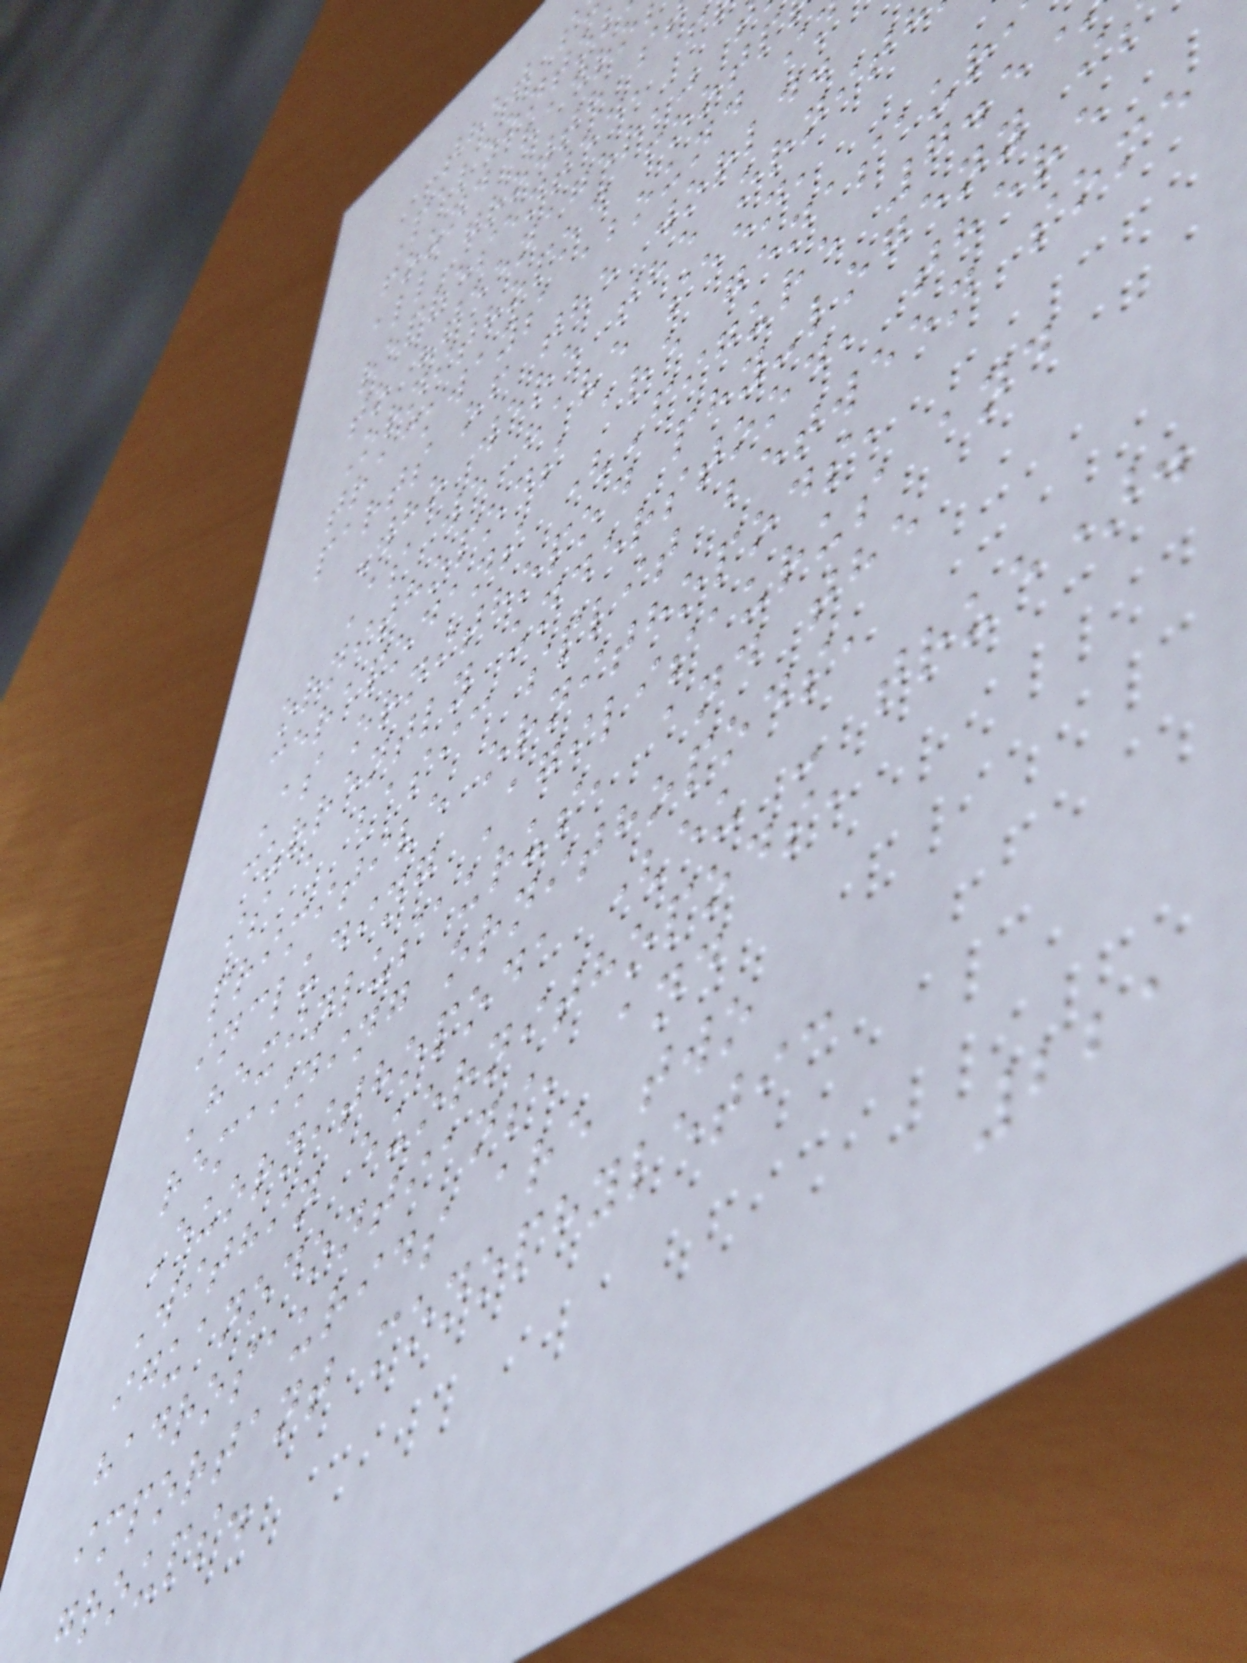Paleonto
found hadro
all growth s
represented, f
to "teenager,"
Ornithopod footp
trackways abound i
parts of the world.
Who were the ornit
As we have seen,
ornithopods are genasaur
cerapodans (Figure 7.5
As ornithopod phy-logeny i
currently understood, there
is a basic split between some
primitive ornithopods,
including Agilisaurus and
Hexinlusaurus, and the
remaining ornithopods,
Euornithopoda (eu - true).
Within euornithopods,
iguanodontians, and
hadrosaurids are two
important monophyletic
groups.
221
